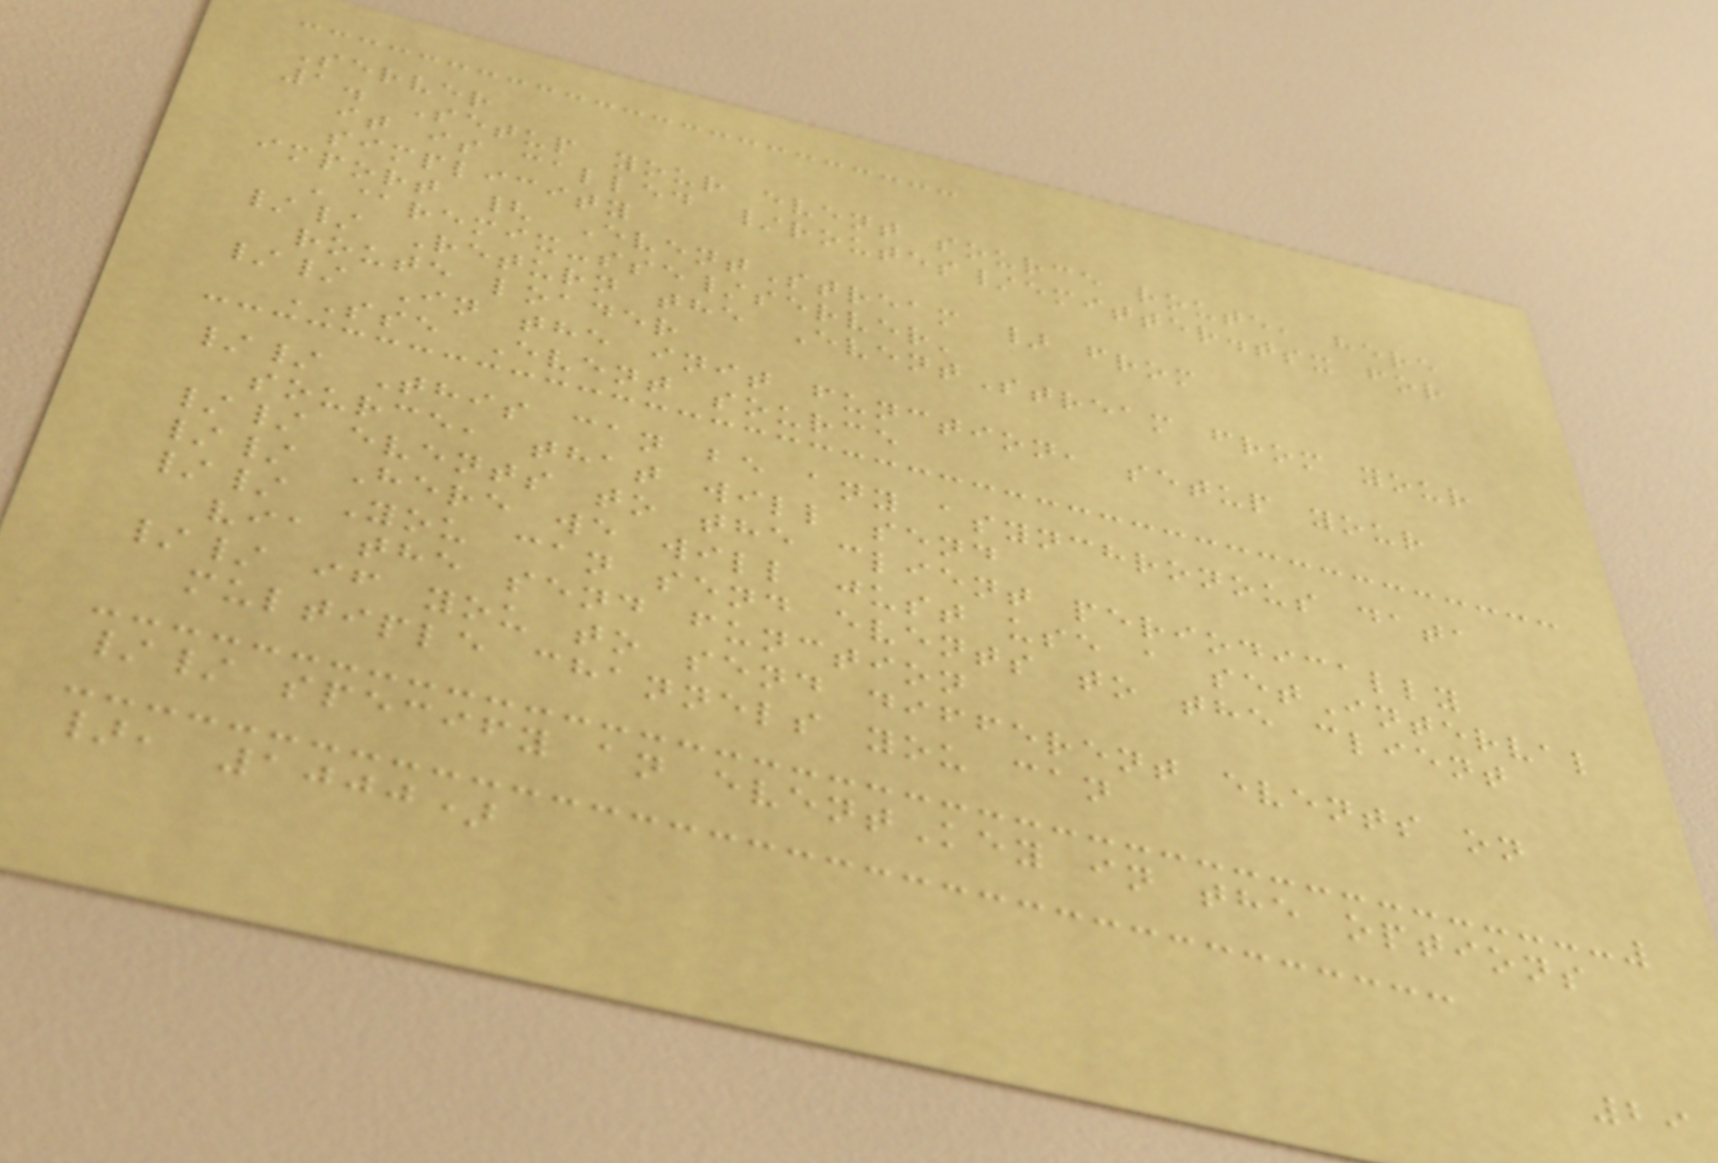Server
1. Setup your event source route, here
it is called /routes/emitter.tsx for
simplicity
import { EventStream } from
'@remix-sse/server'
// Return the EventStream from your
route loader
// In the init function, setup your
SSE Event source
// This can be any asynchronous data
source, that will send
// events to the client periodically
// Here we will just use a setInterval
// You can send events to the client
via the send function
// if you to send different events on
multiple channels you can
// specify an eventKey in the options
}, 1000)
29
